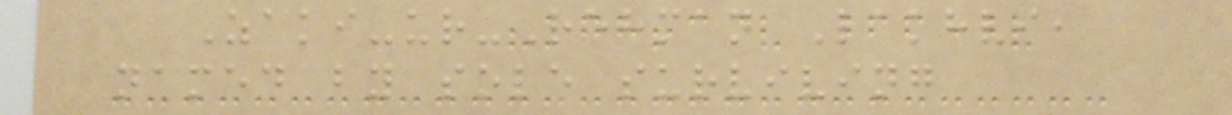Zaki-ur-Rehman Lakhvi,
named by sole surviving
